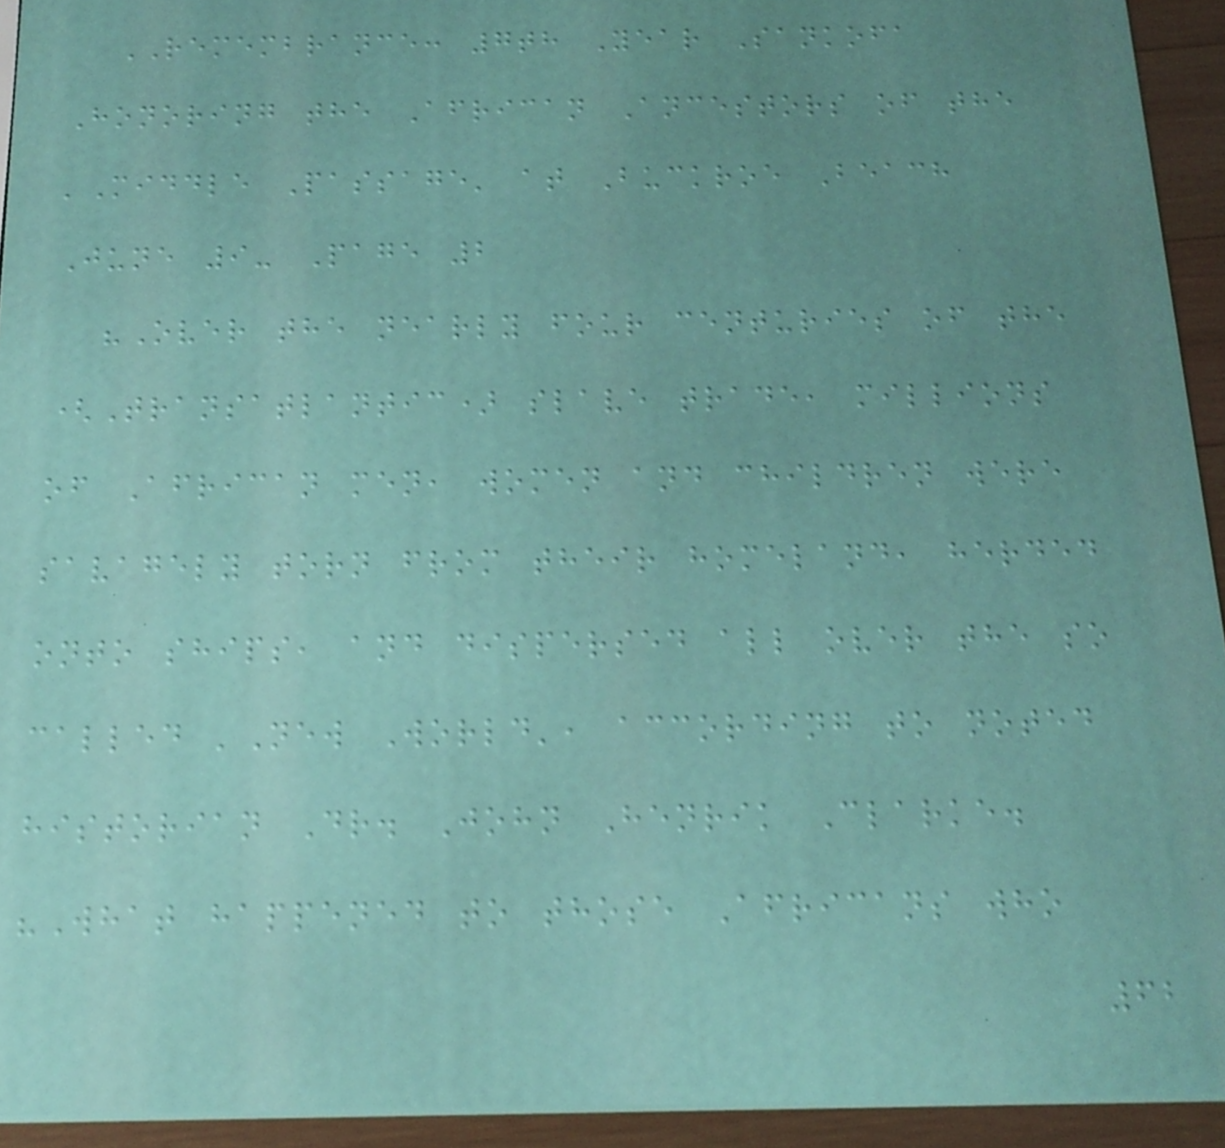REMEMBRANCE: 7th Year Sankofa
Honoring the African Ancestors of the
'Middle Passage' at Buckroe Beach
June 9- Page 2
"Over the nearly four centuries of the
(Transatlantic) slave trade, millions
of African men, women and children were
savagely torn from their homeland, herded
onto ships, and dispersed all over the so
called 'New World', according to noted
historian Dr. John Henrik Clarke.
"What happened to those Africans who
62
